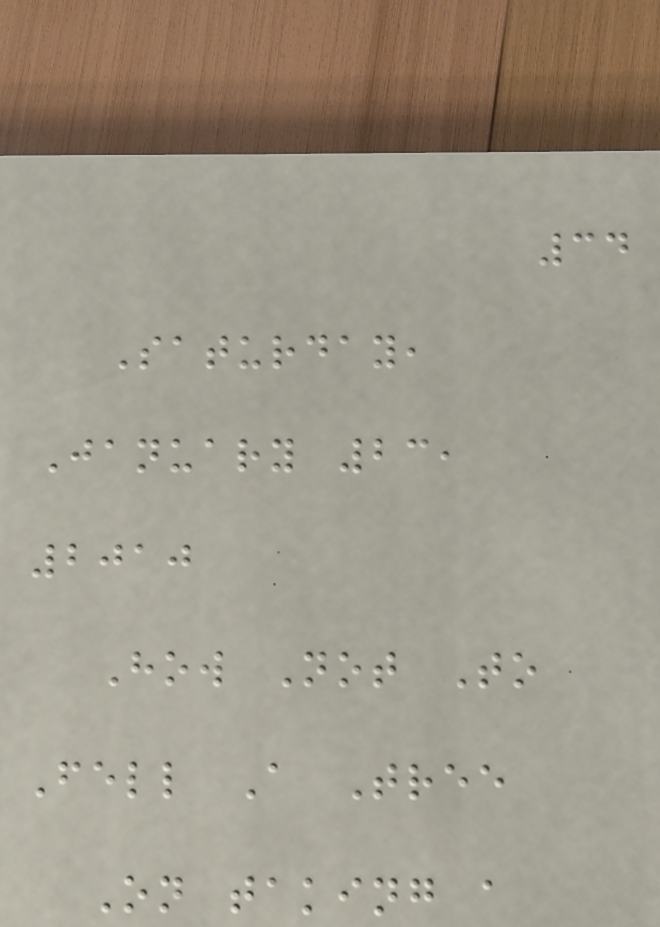34
Saturday,
January 23,
2010
How Not To
Fell A Tree
On taking a
